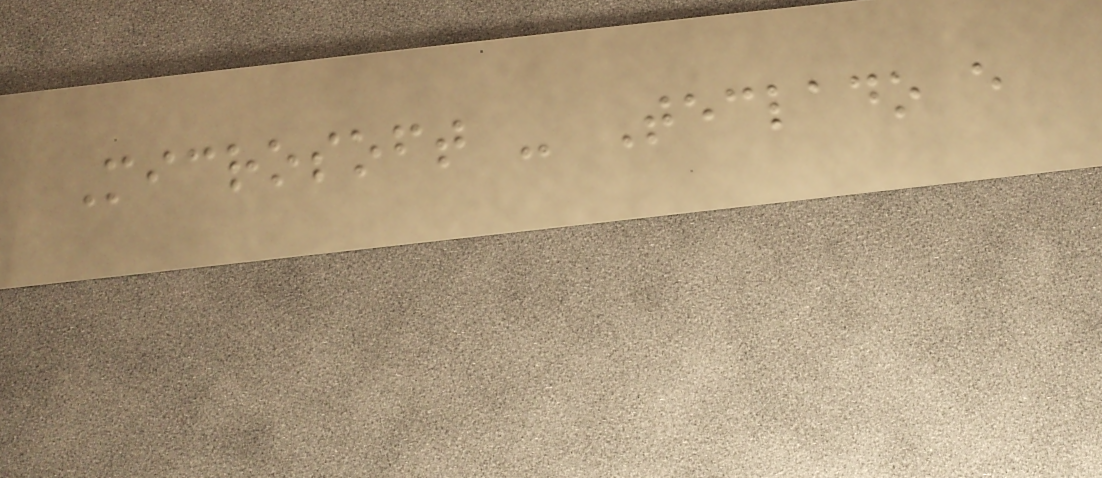Microsoft - Teclado e
